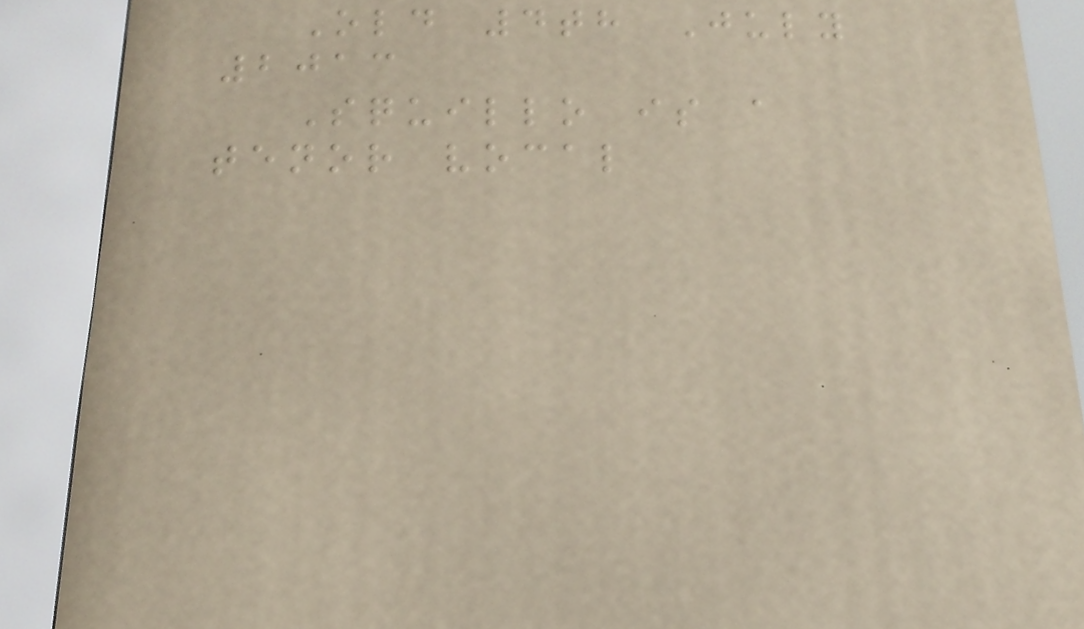Old 4th July
2013
Squillo is a
tenor vocal
